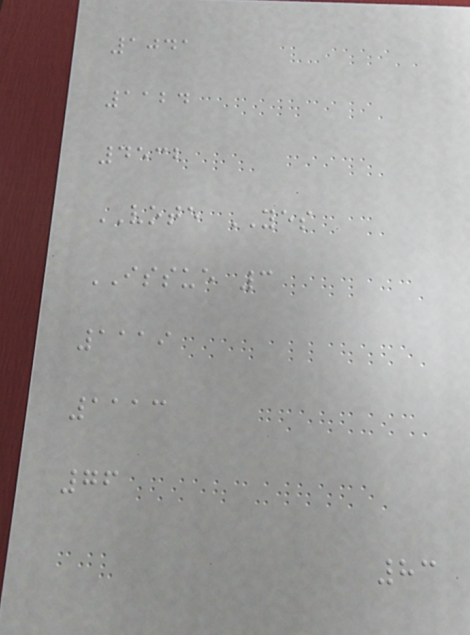1041
1124
4532
VOTE YES
ISSUE 3
1119
1113
76
83
